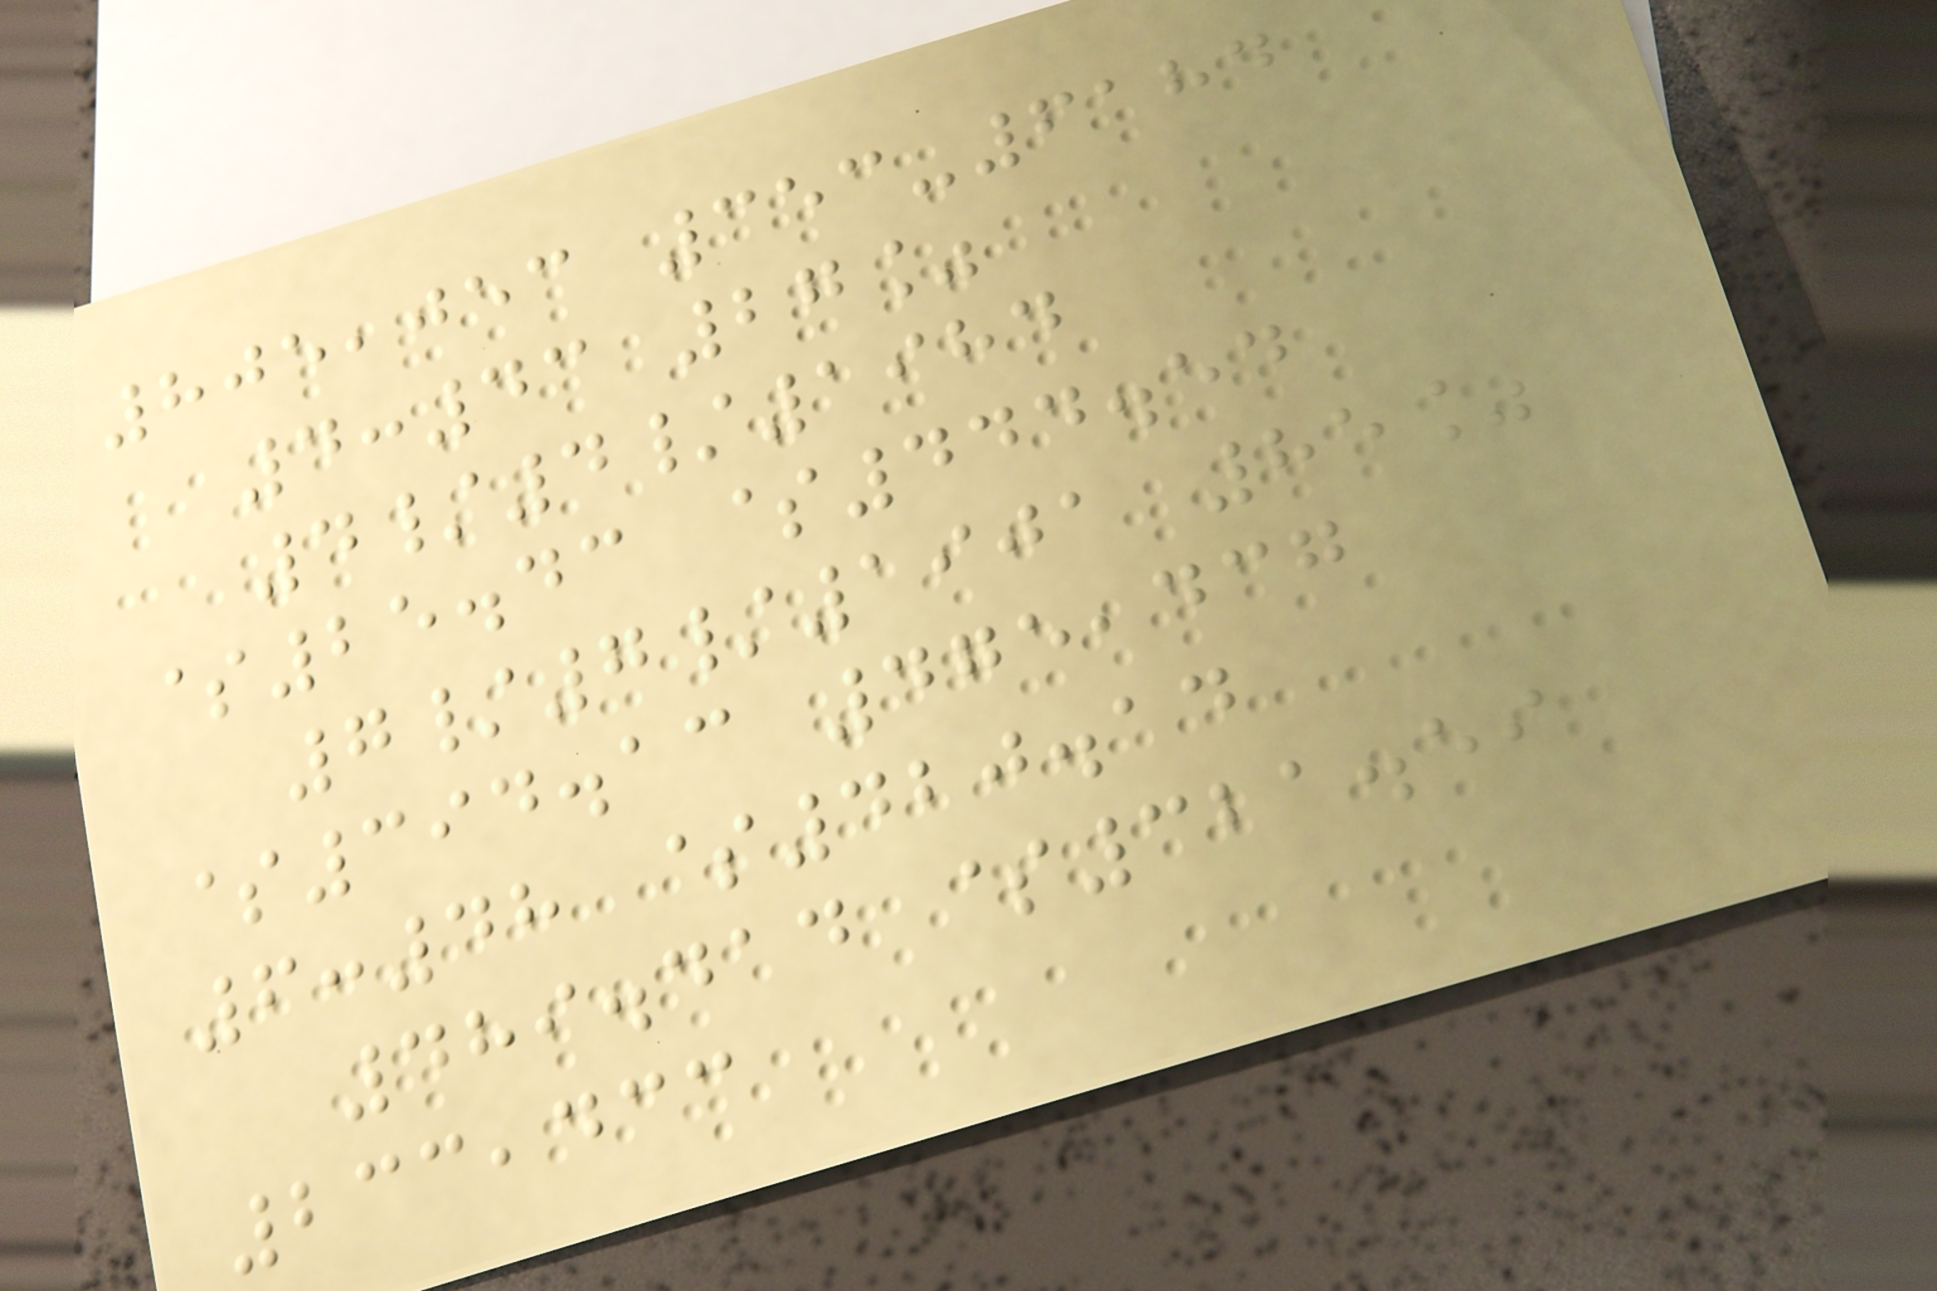805,053 353-6184
4:43 27%
4/4/1984
$25.43 $444.54
7/7/1901 85%
$394.13 475,437
6:48 $420.14
489.414 $321.59
233,433
